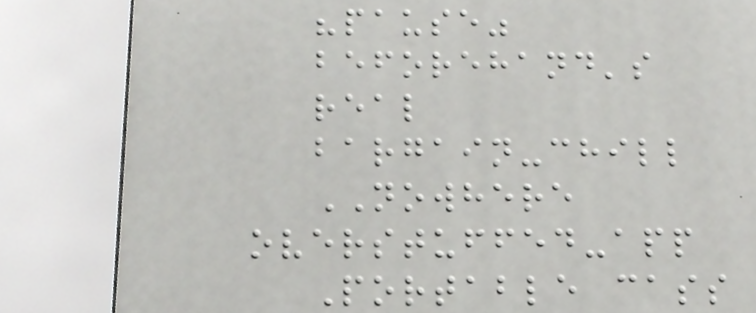"pause"
beforehand's
real
bargain-chill
NOWHERE
overstuffed-app
Portable cass
